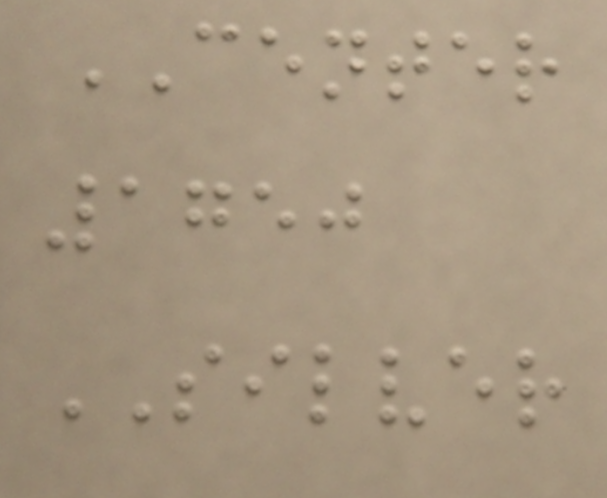CENTER
1750
SILVER
